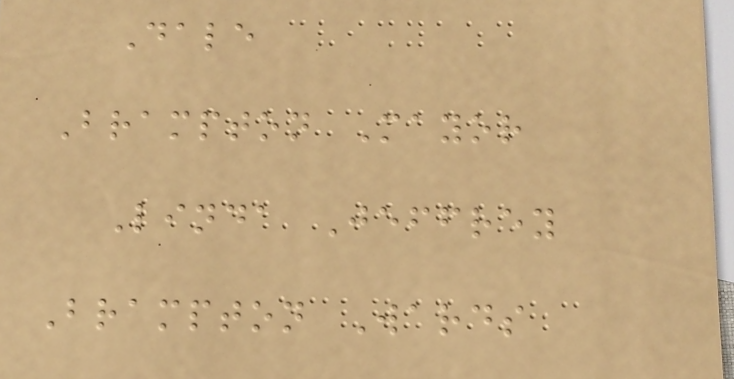Dale
Brampton Mayor
Linda Jeffrey
Brampton Wards
